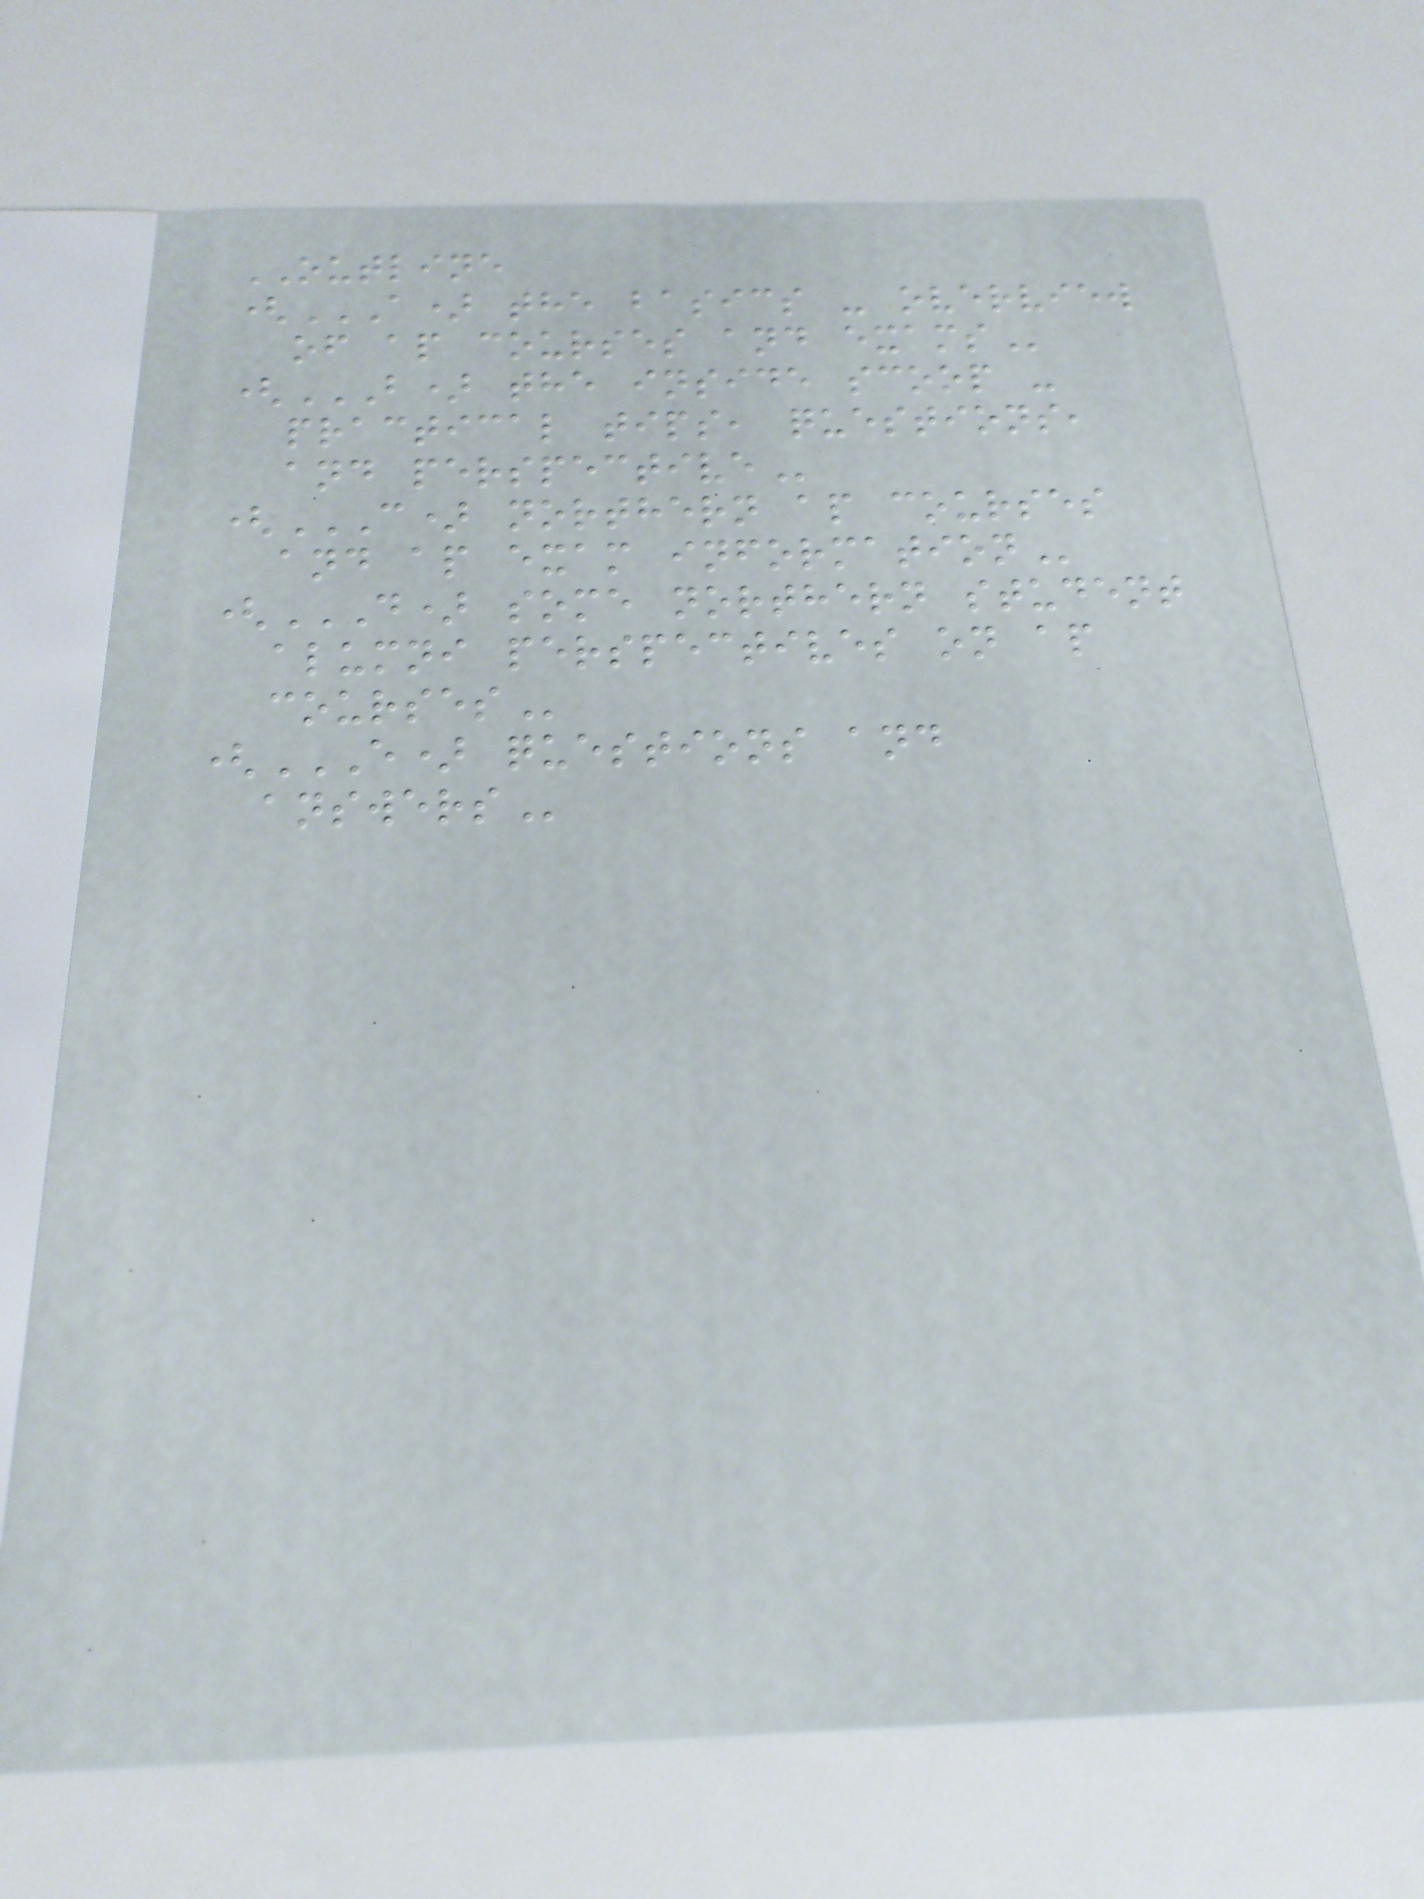OUTLINE
(A) THE BASICS - OVERVIEW
OF AP COURSES AND EXAMS
(B) THE INSIDE SCOOP -
PRACTICAL TIPS, QUESTIONS,
AND PERSPECTIVE
(C) NORTHERN AP COURSES
AND AP EXAM INFORMATION
(D) SOME NORTHERN STUDENT
ALUMNI PERSPECTIVES ON AP
COURSES
(E) QUESTIONS AND
ANSWERS
